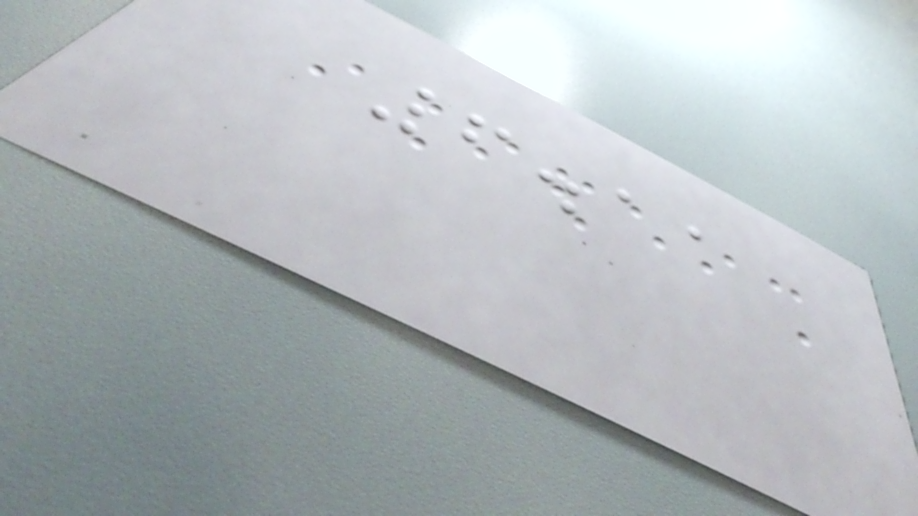6.11
